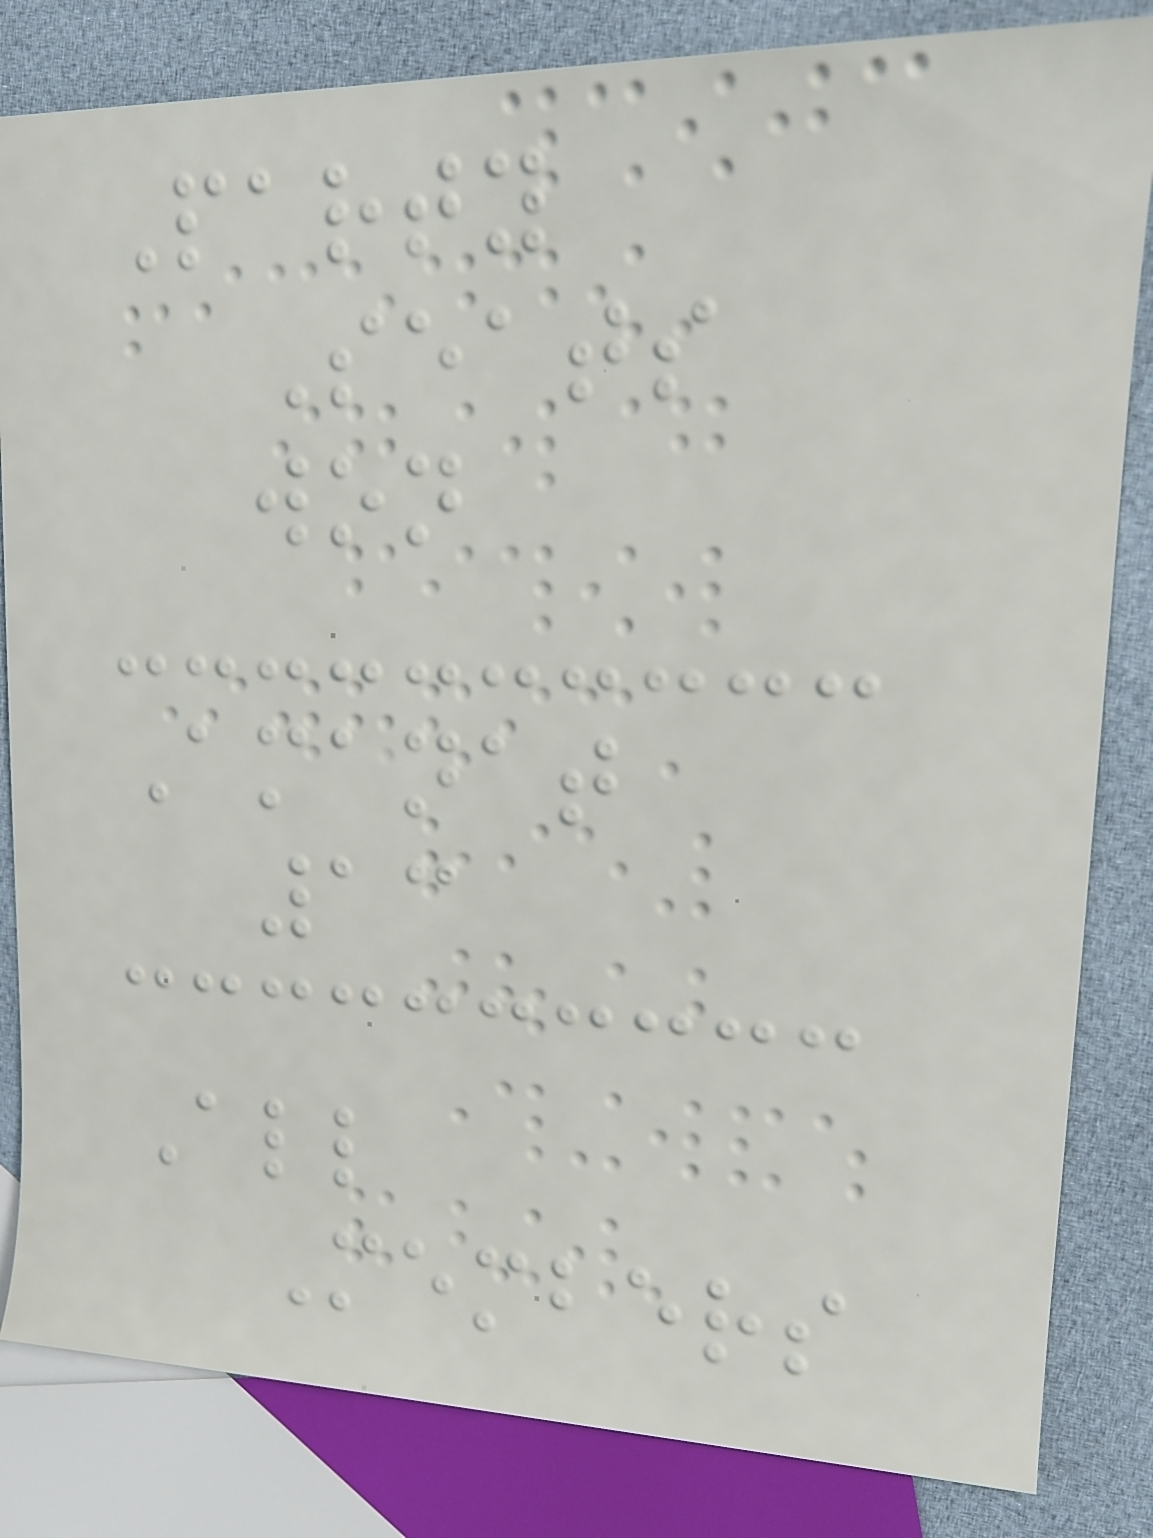Party
Seats
won
Amanat
13
All
Members
